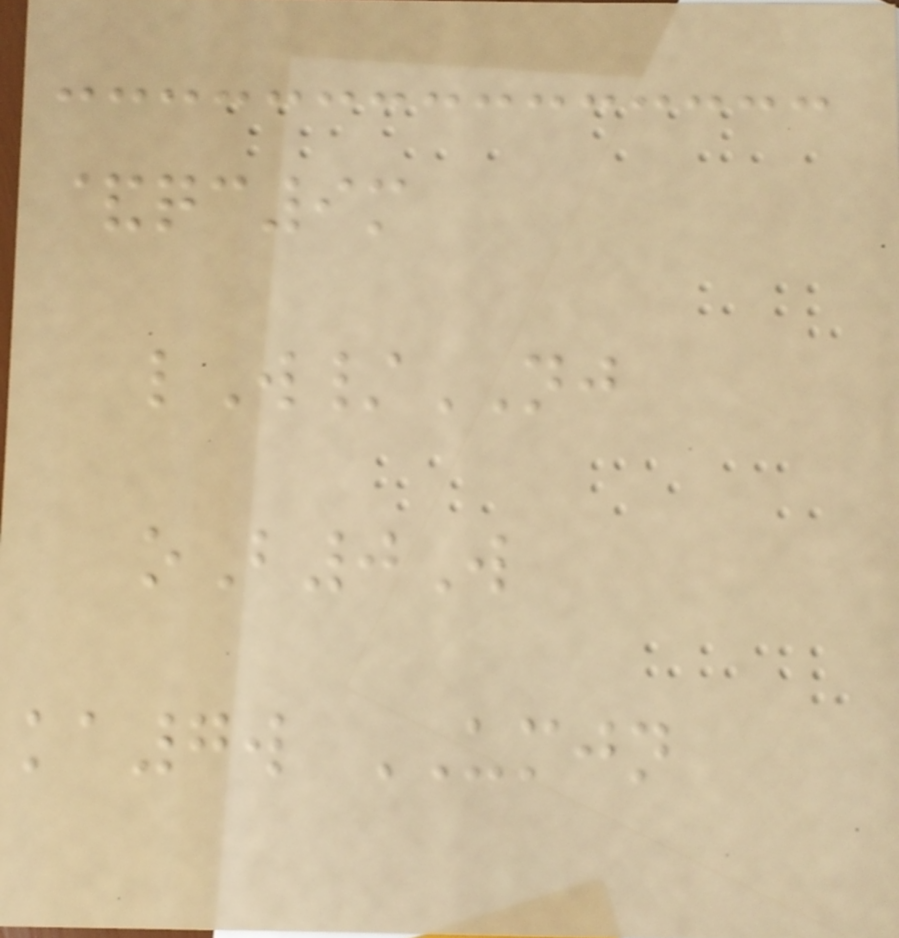&qc9m
lW/NJ
oB0W
ka7w UMJN
